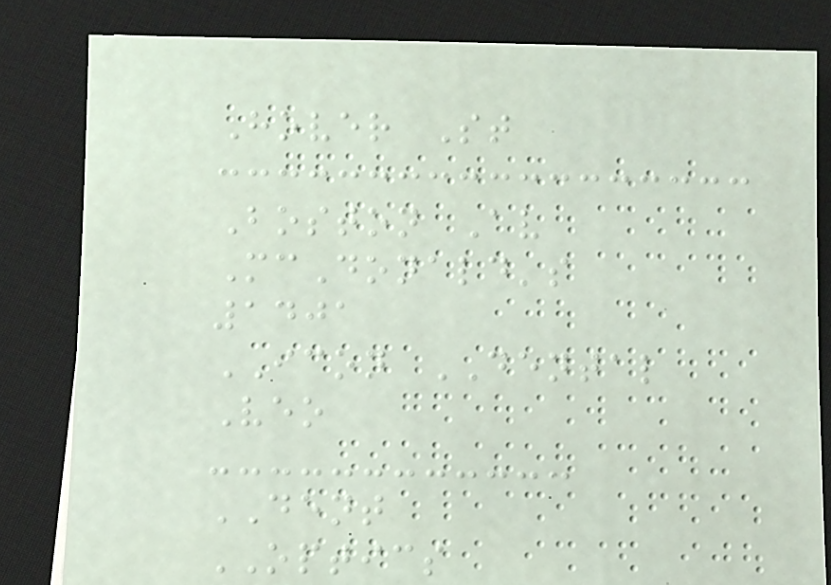Hover St
Boston Av
McDonald's
1401
ICON DENTAL
Veo
DENT
OPTICS
